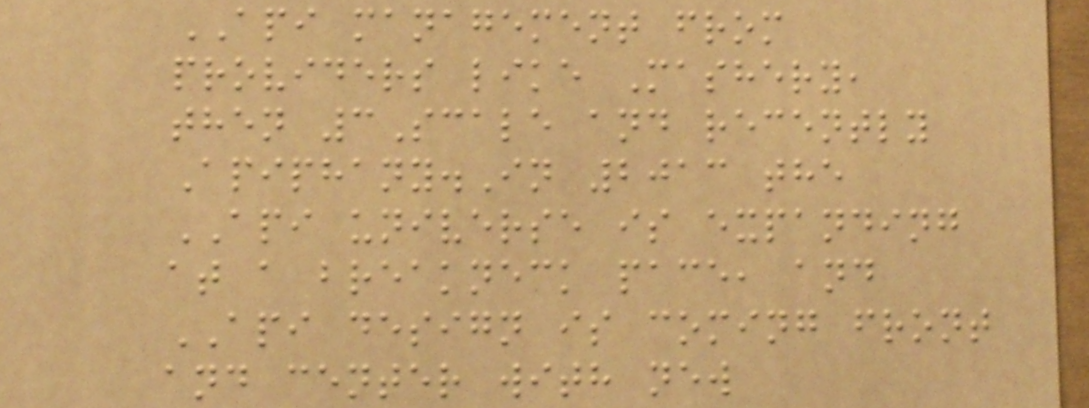API management from
providers like Mashery,
then 3Scale and recently
Apiphany.In 2013 the
API universe is expanding
at a breakneck pace, and
API design is coming front
and center with new
